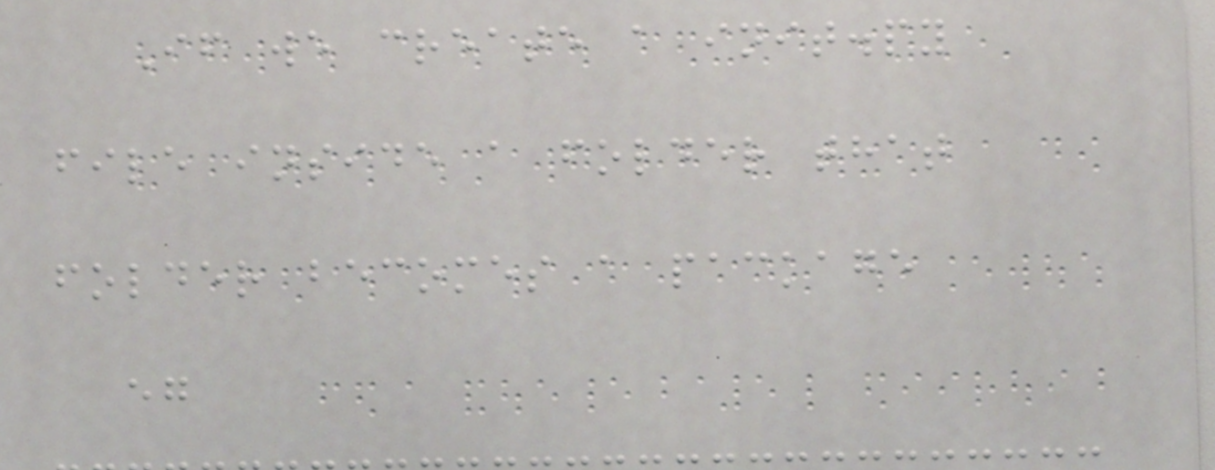If we create a init.py
file inside a folder that
folder becomes a package
eg
